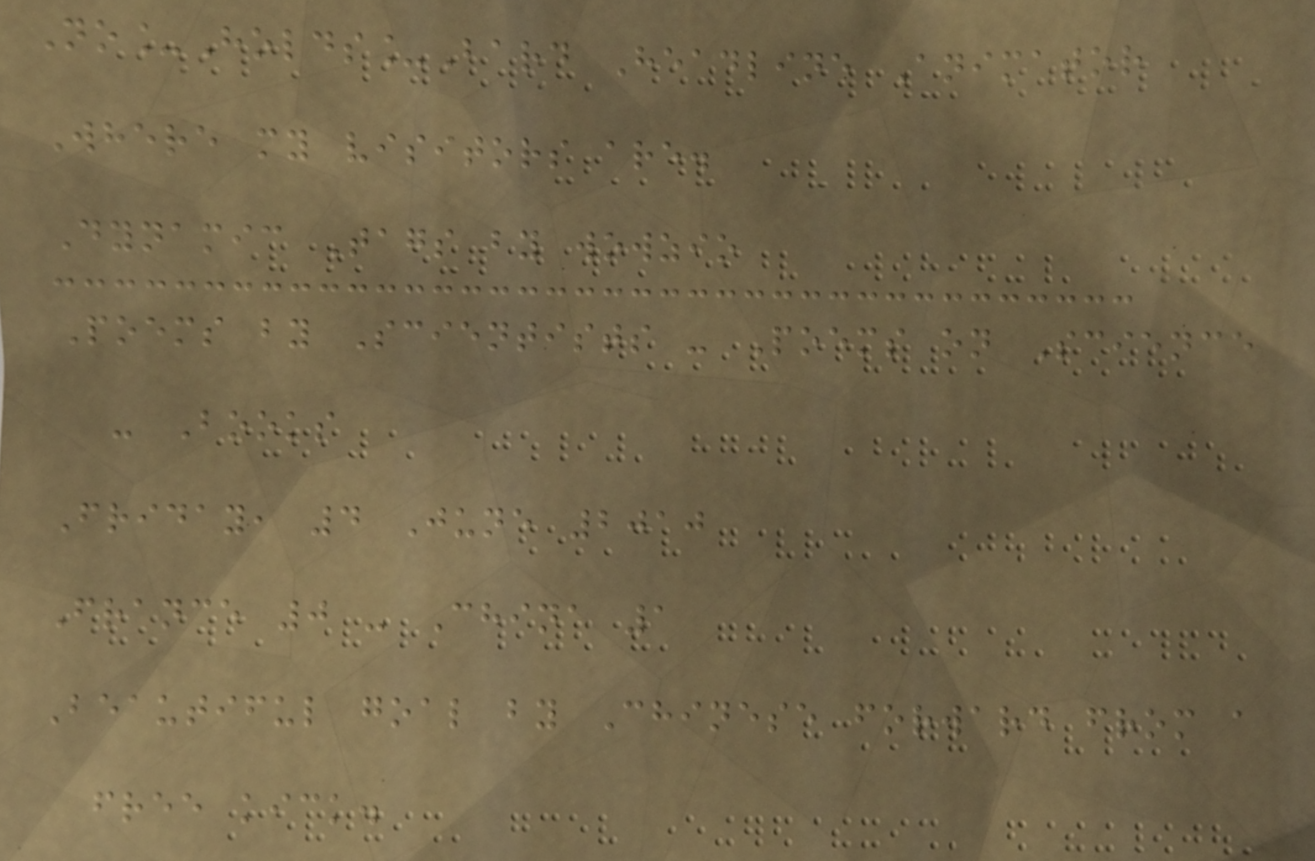No_Holds_Bard Headline Animator
Where my visitors are.
Dynamic Tags by wowzio
Poems by Scientists - Poems on Science
- Books
Friday, 4 June 2010
France 0 - China 1
Beautiful goal by Chinese forward from a
free kick.
